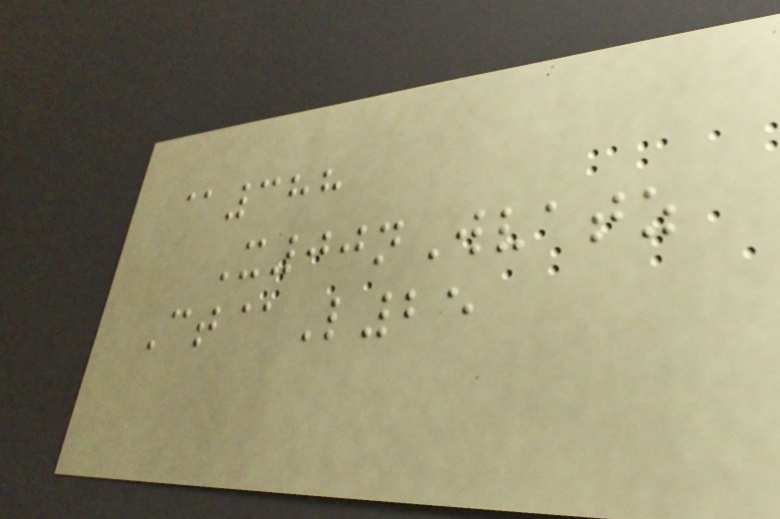@388
X00nWvatz
Ct@L25
